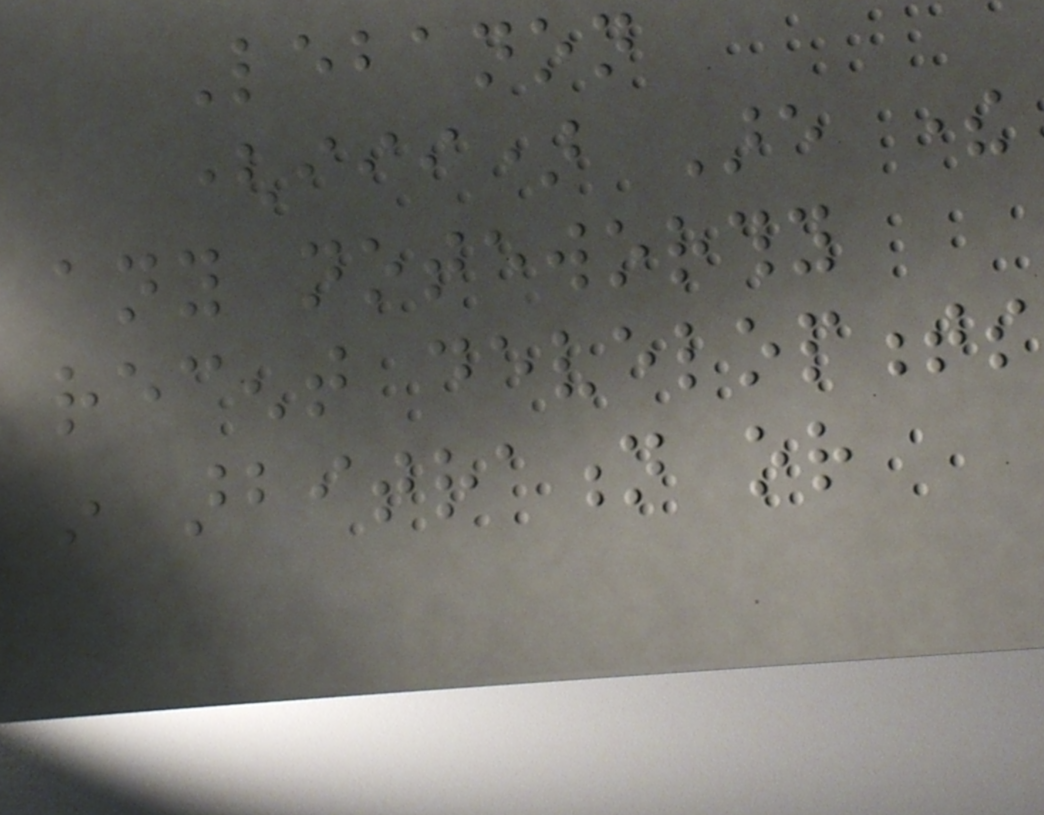Lebanon
(iii) Are there
any noteworthy
recent developments
in arbitration or
